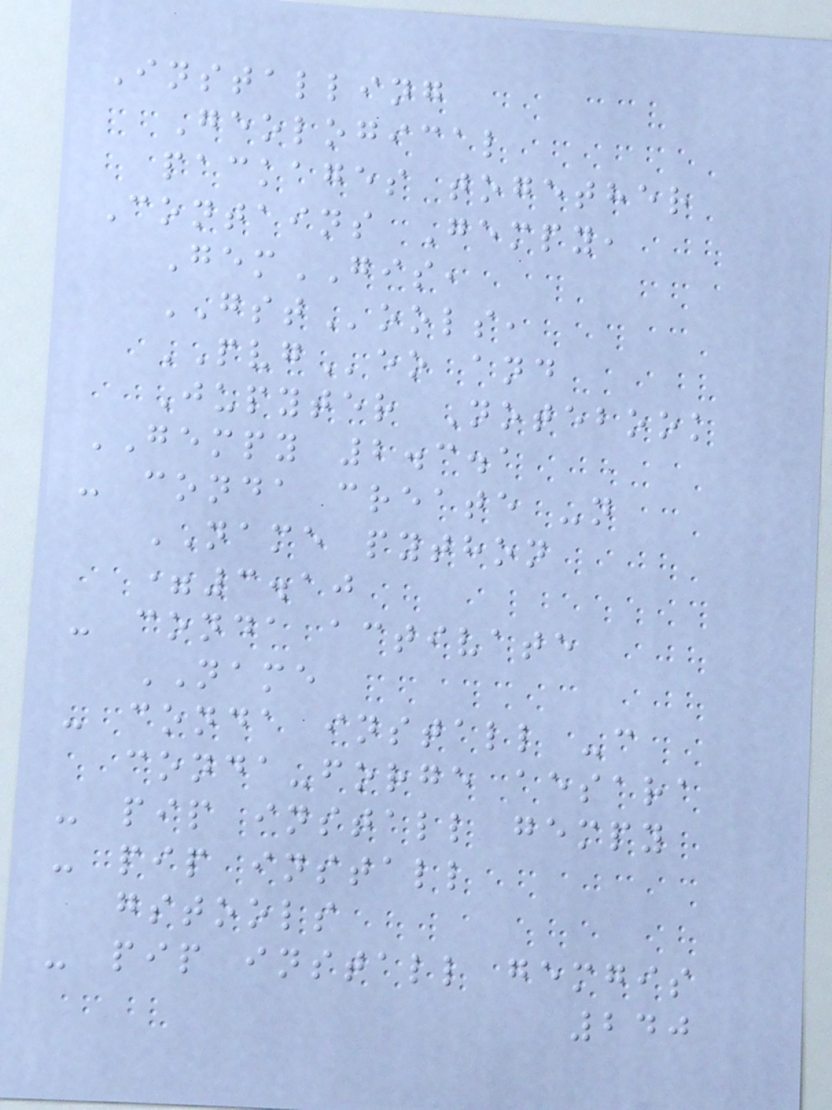Installing
Geological
packages together
Contains Gempy,
GemGIS,
GSTools,
PVGeo and
Jupyter Notebook
GEMPY 2.3.1
- conda create -n
NAME python
=3.10
- conda activate
NAME
- conda install -c
conda-forge aesara
- pip install gempy
- pip install
gstools
- pip install gemgis
240
